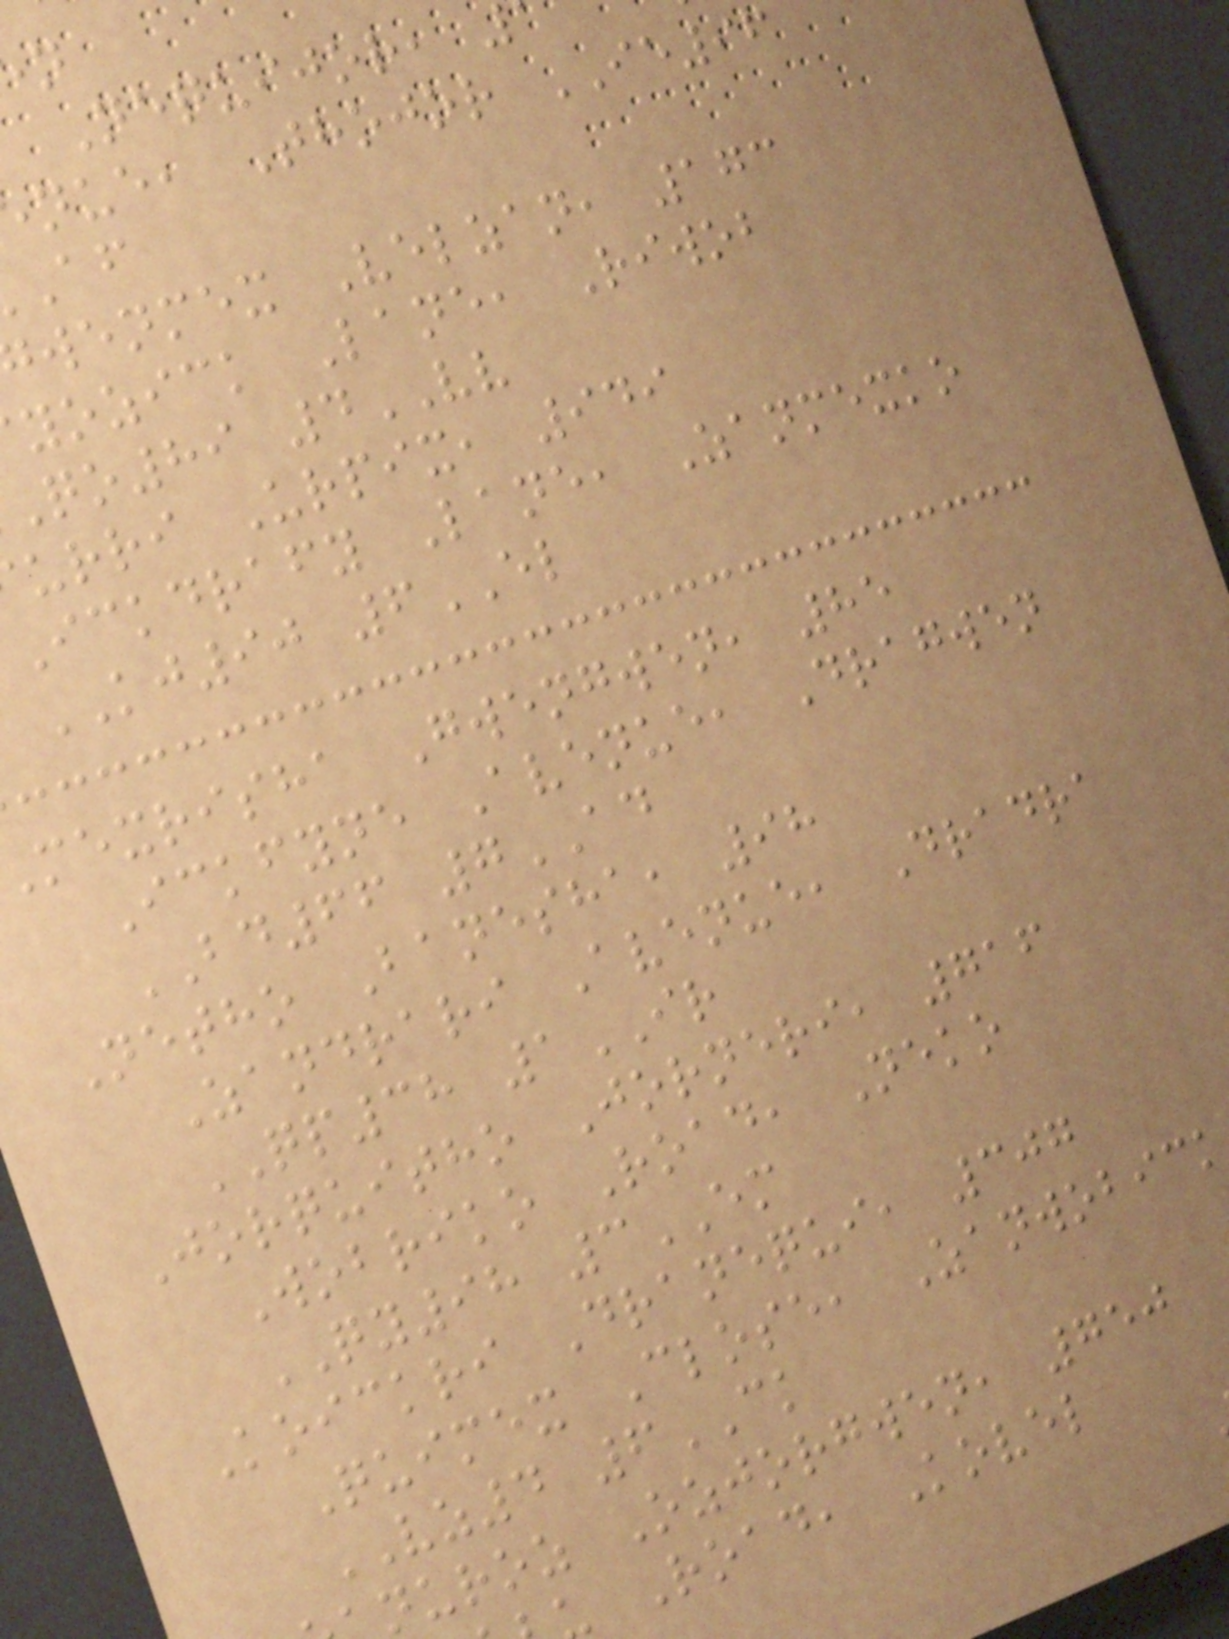Nequijor,
nue, Thojor IE96
wenmex Velzan, 173
yozick Lane, Riwob
qo89 4VV
urri Urpix, 949
Ickdrafy Lane, Zanmexko
KJ90 6EL
mexrisha Gwengwen, 85
Ickfyne Avenue, Dragwen
BD66 7AD
Netho Banesha, 98
Zandrari Avenue, Dradra
QP38 1IR
Jorquitho Jorneri, 716
Wobriko Road, Neko
QY98 3EM
Koickri Dranequi, 307
Quimex Close, Zanwobick
VZ4 6CK
nuroz Ozjorgwen, 750
Road, Kovel
